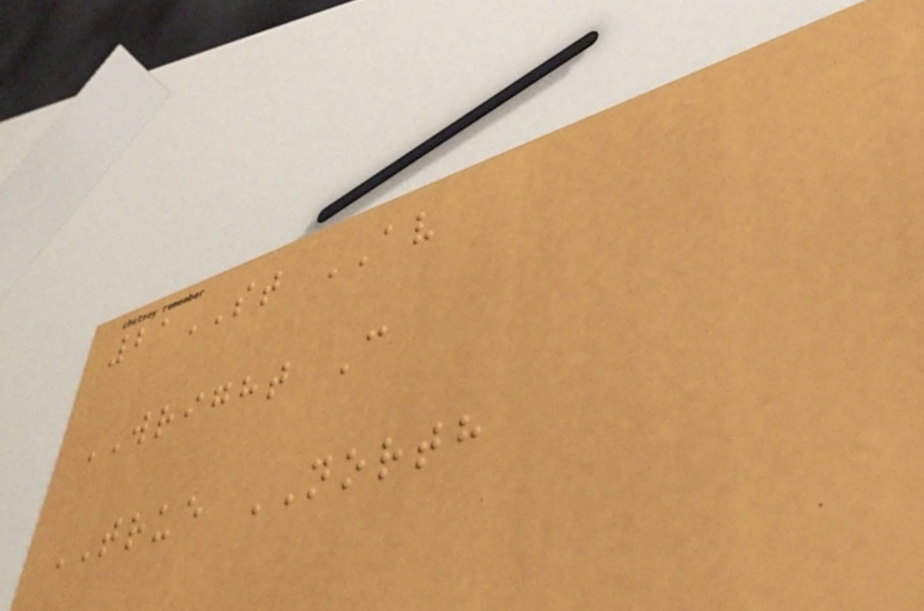21ST AV
WRIGHT C
TRUE NORTH
